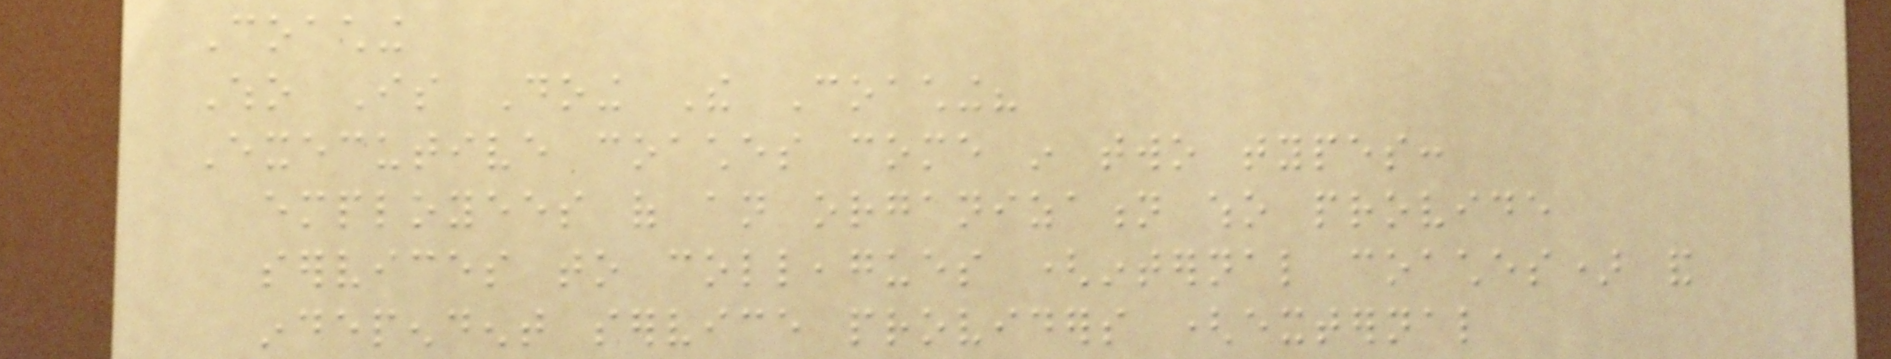Coaching
Who Is Doing The Coaching?
Executive coaches come in two types:
employees of an organization who provide
services to colleagues (internal coaches) and
independent service providers (external
